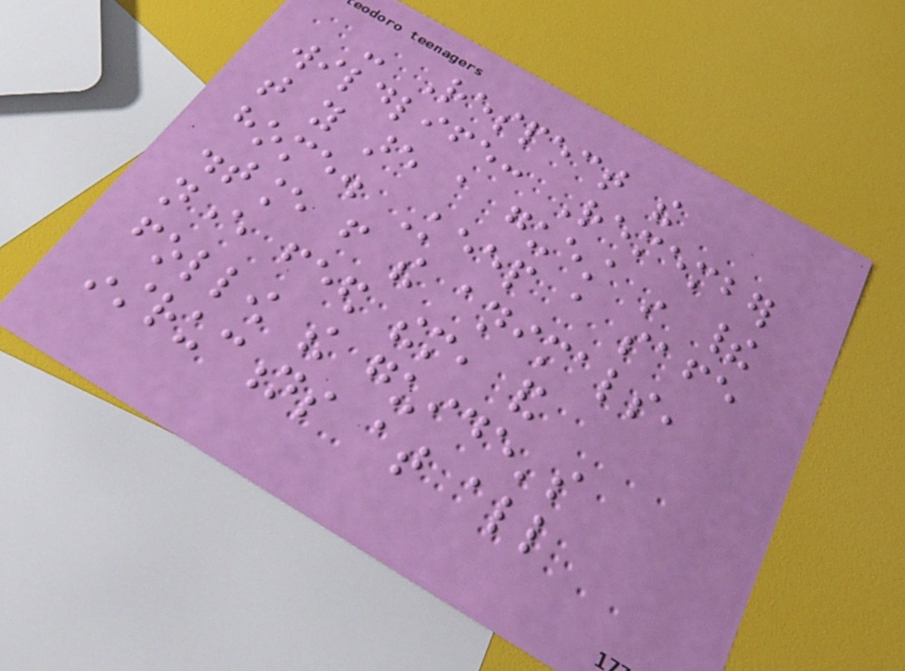- Respect the
wildlife: Remember
that you are a guest in their
home. Keep a safe
distance from the animals,
never feed them, and
follow the guide's
instructions at all
